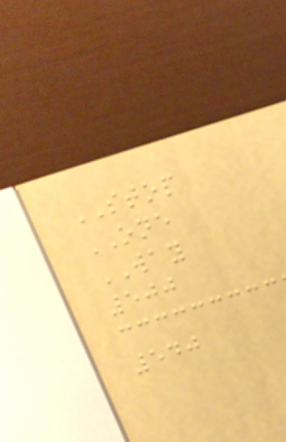STOP
ONE
WAY
500
540
